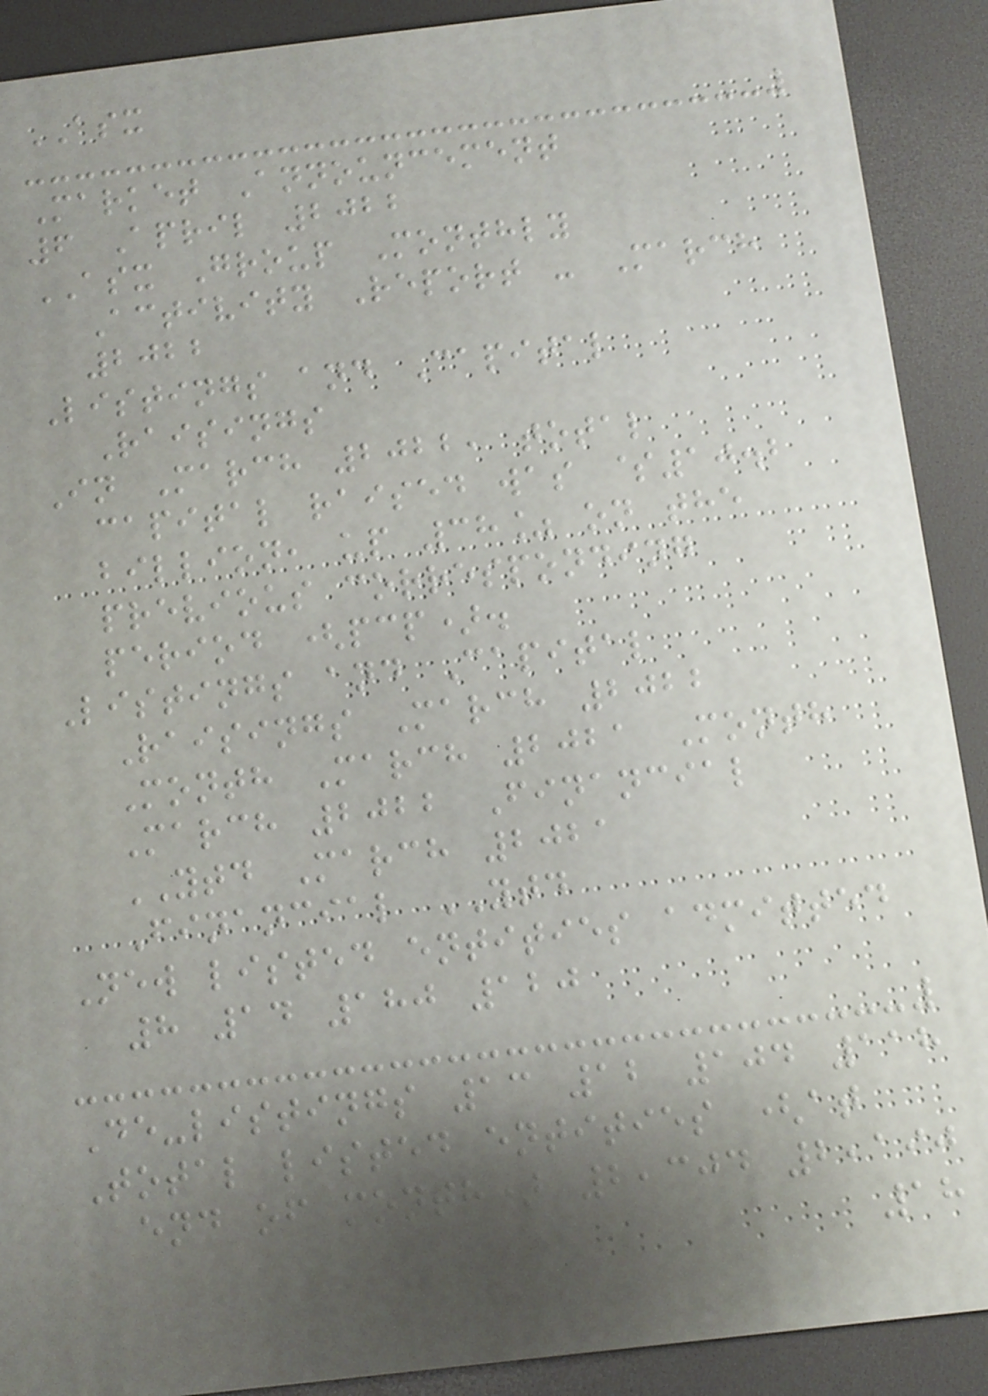ASX
Market Announcement
6 April 2022
ASX Group Monthly
Activity Report - March
2022
Listings and Capital
Raisings
In March 2022, total
capital raised was $10.2
billion, up 38% on the
previous corresponding
period (pcp).
Listings and Capital
Raisings March 2022
Month March 2021 Month
March 2022 Financial
YTD March 2021
Financial YTD
New listed entities admitted
8 14 180 120
De-listings 13 12 104 118
Total listed entities (at
end of month) 2,304 2,190
18
